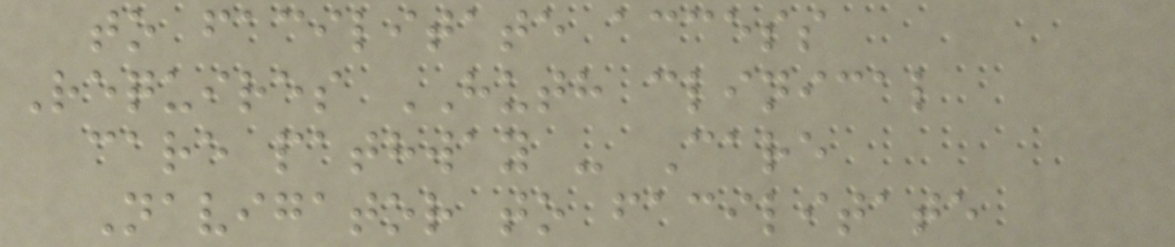to facilitate access
Requires HUTH clinical
care pathway - Care
Navigator to facilitate
